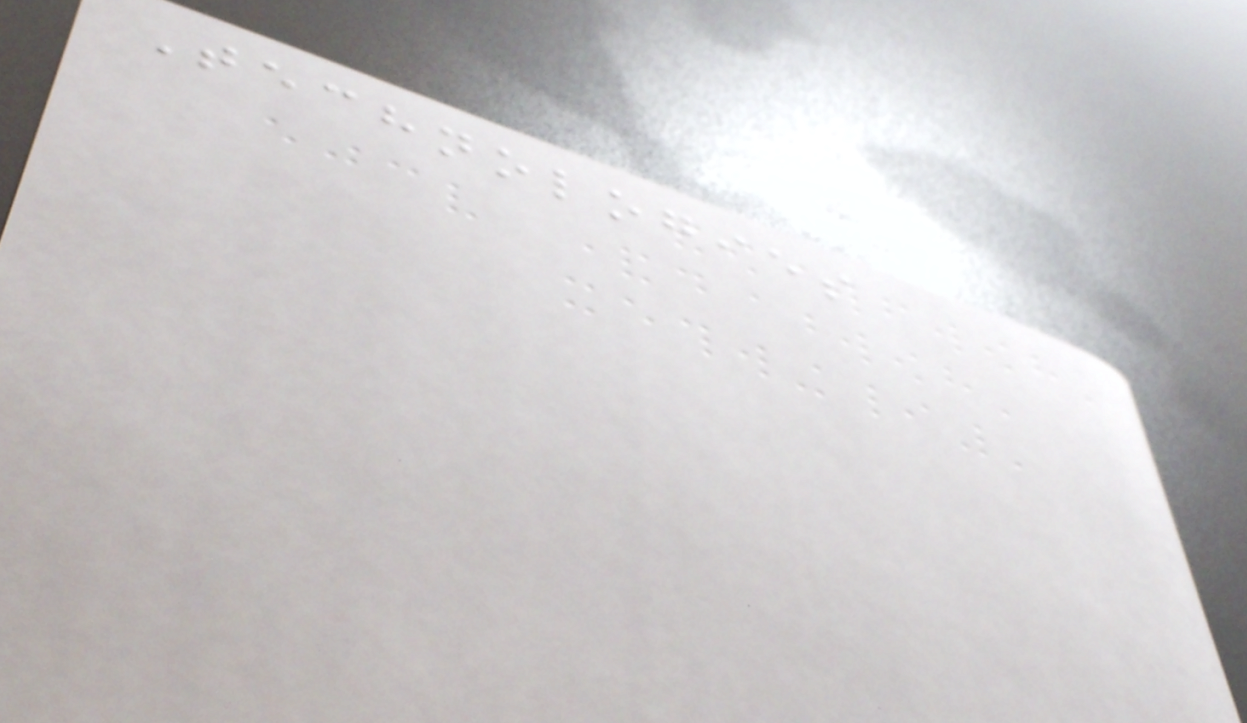Technologies
